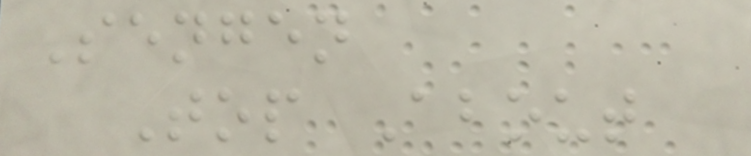Sengen
Top About
